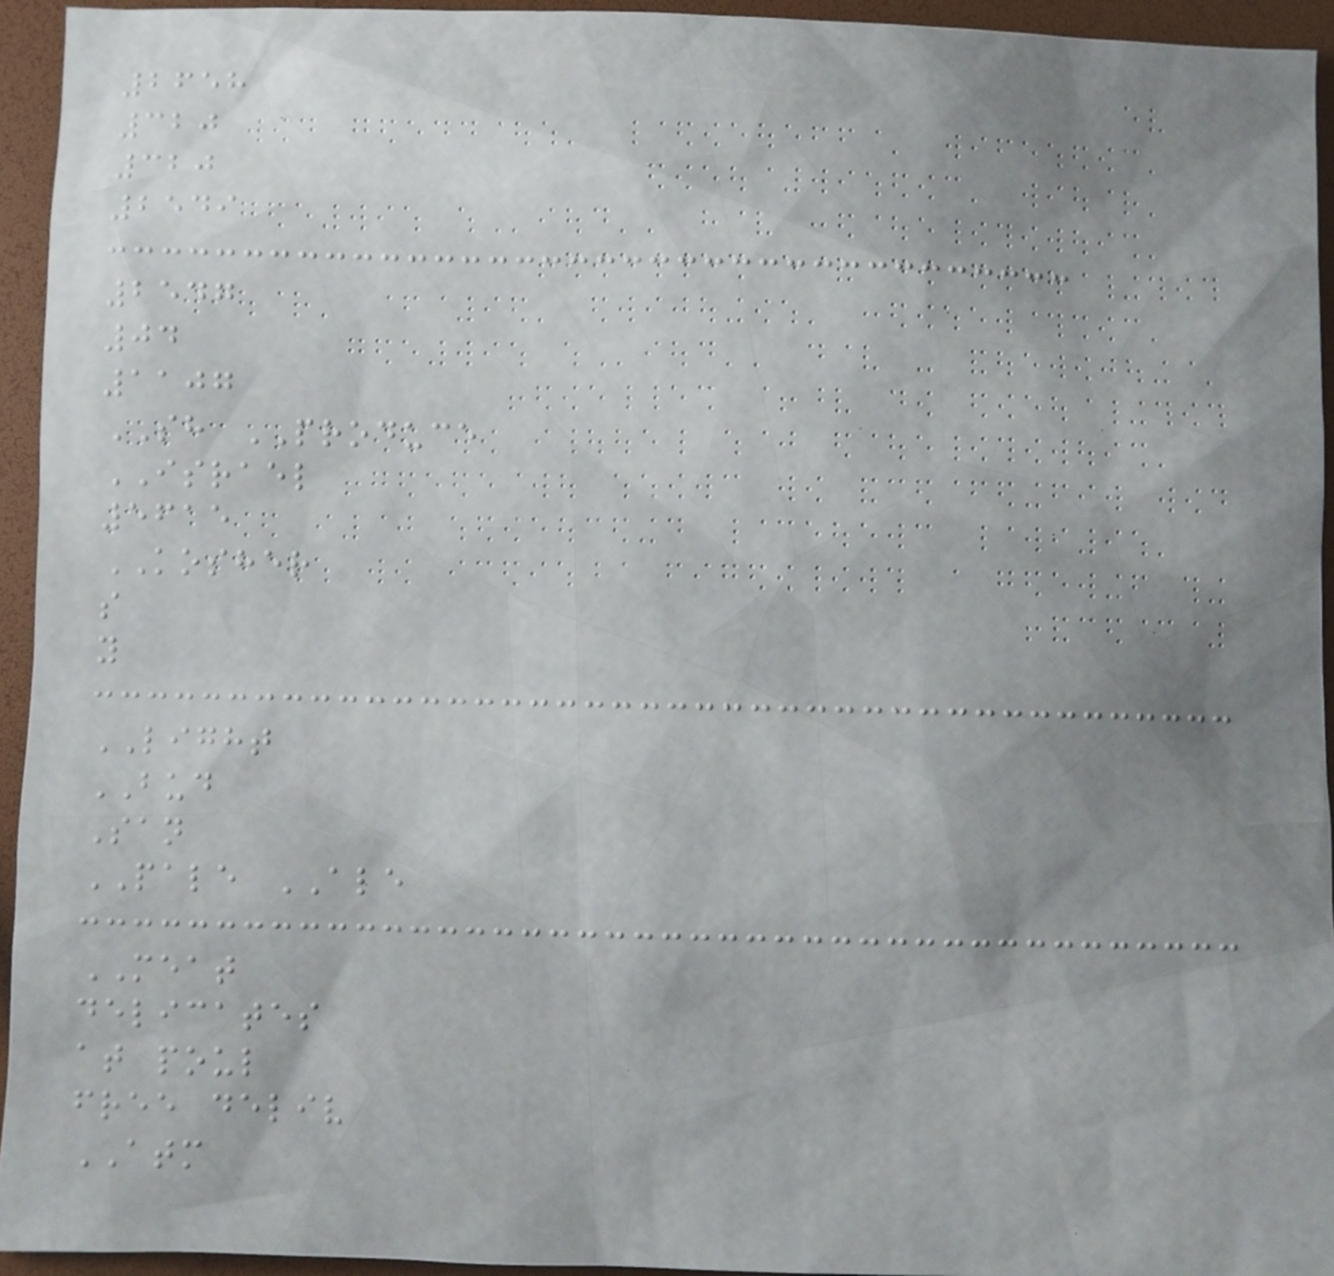2658
320
320
2549
2547
04
1107
SH PRODUCE
ISRAEL
5615
KOSHER
s
y
LIGHT
BUD
San
PALE ALE
MEAT
delicates
at poul
free deliv
ATM
